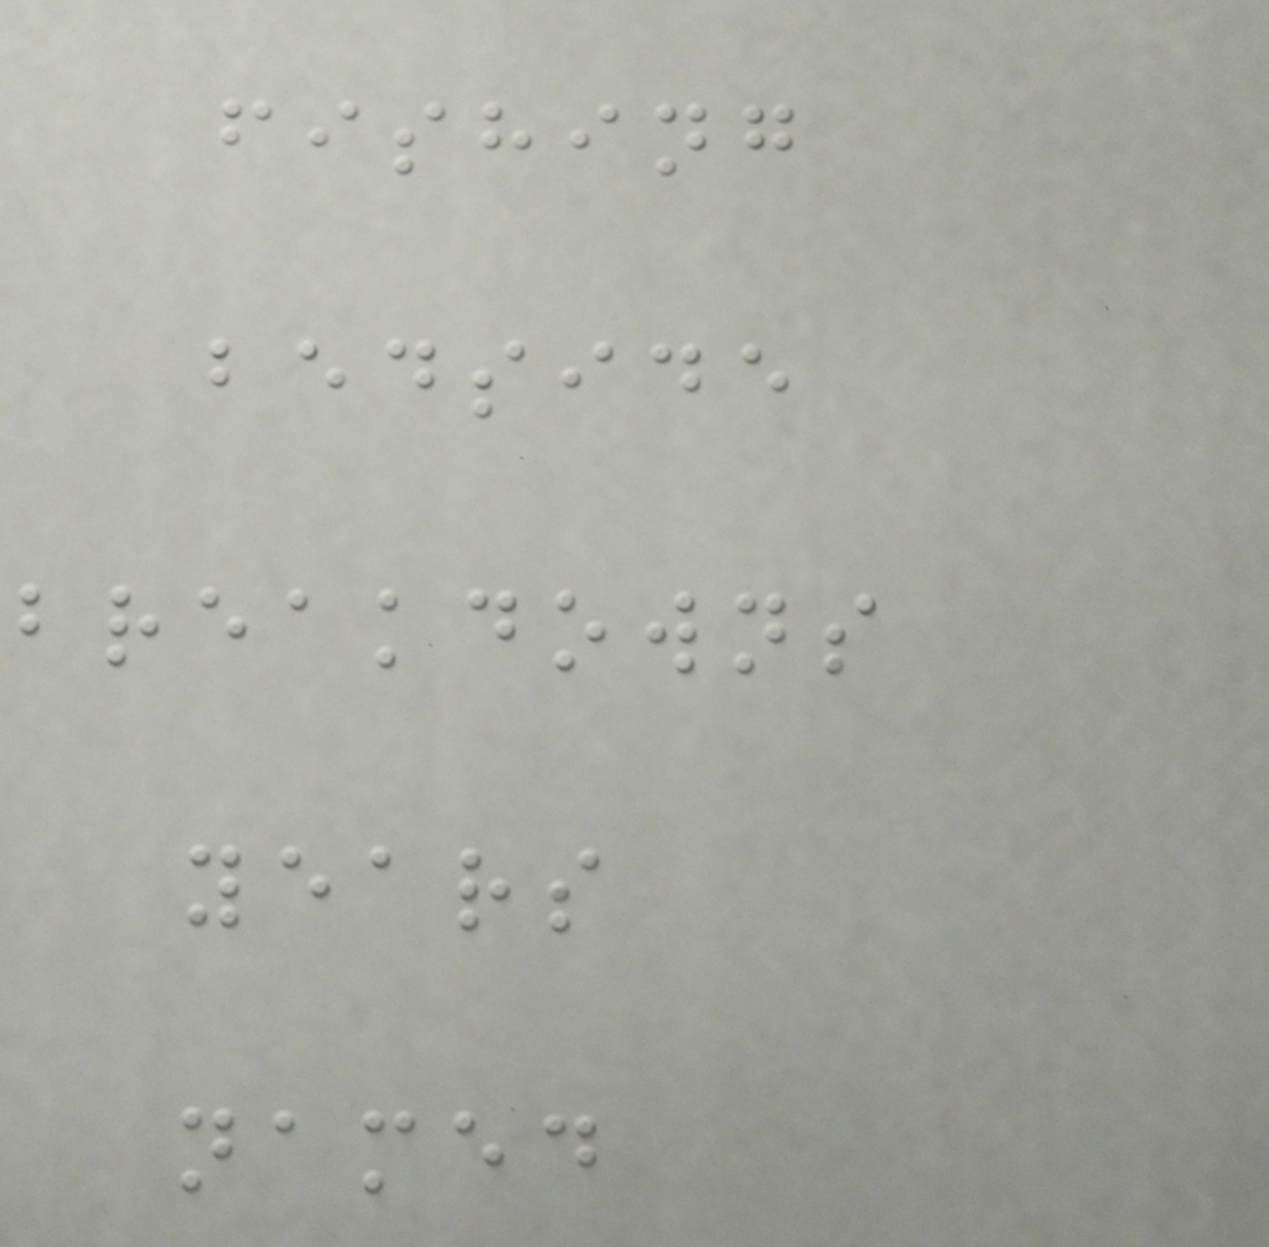fishing
bedside
breakdowns
years
named
